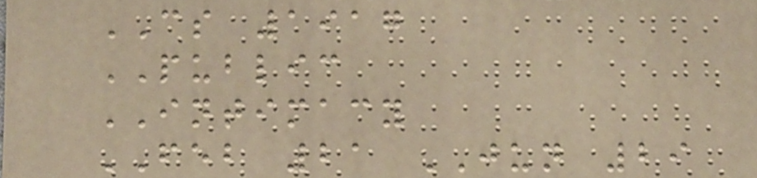CS 1917
PUBLIC
INTIMACY
FEB 21 JUN 29
